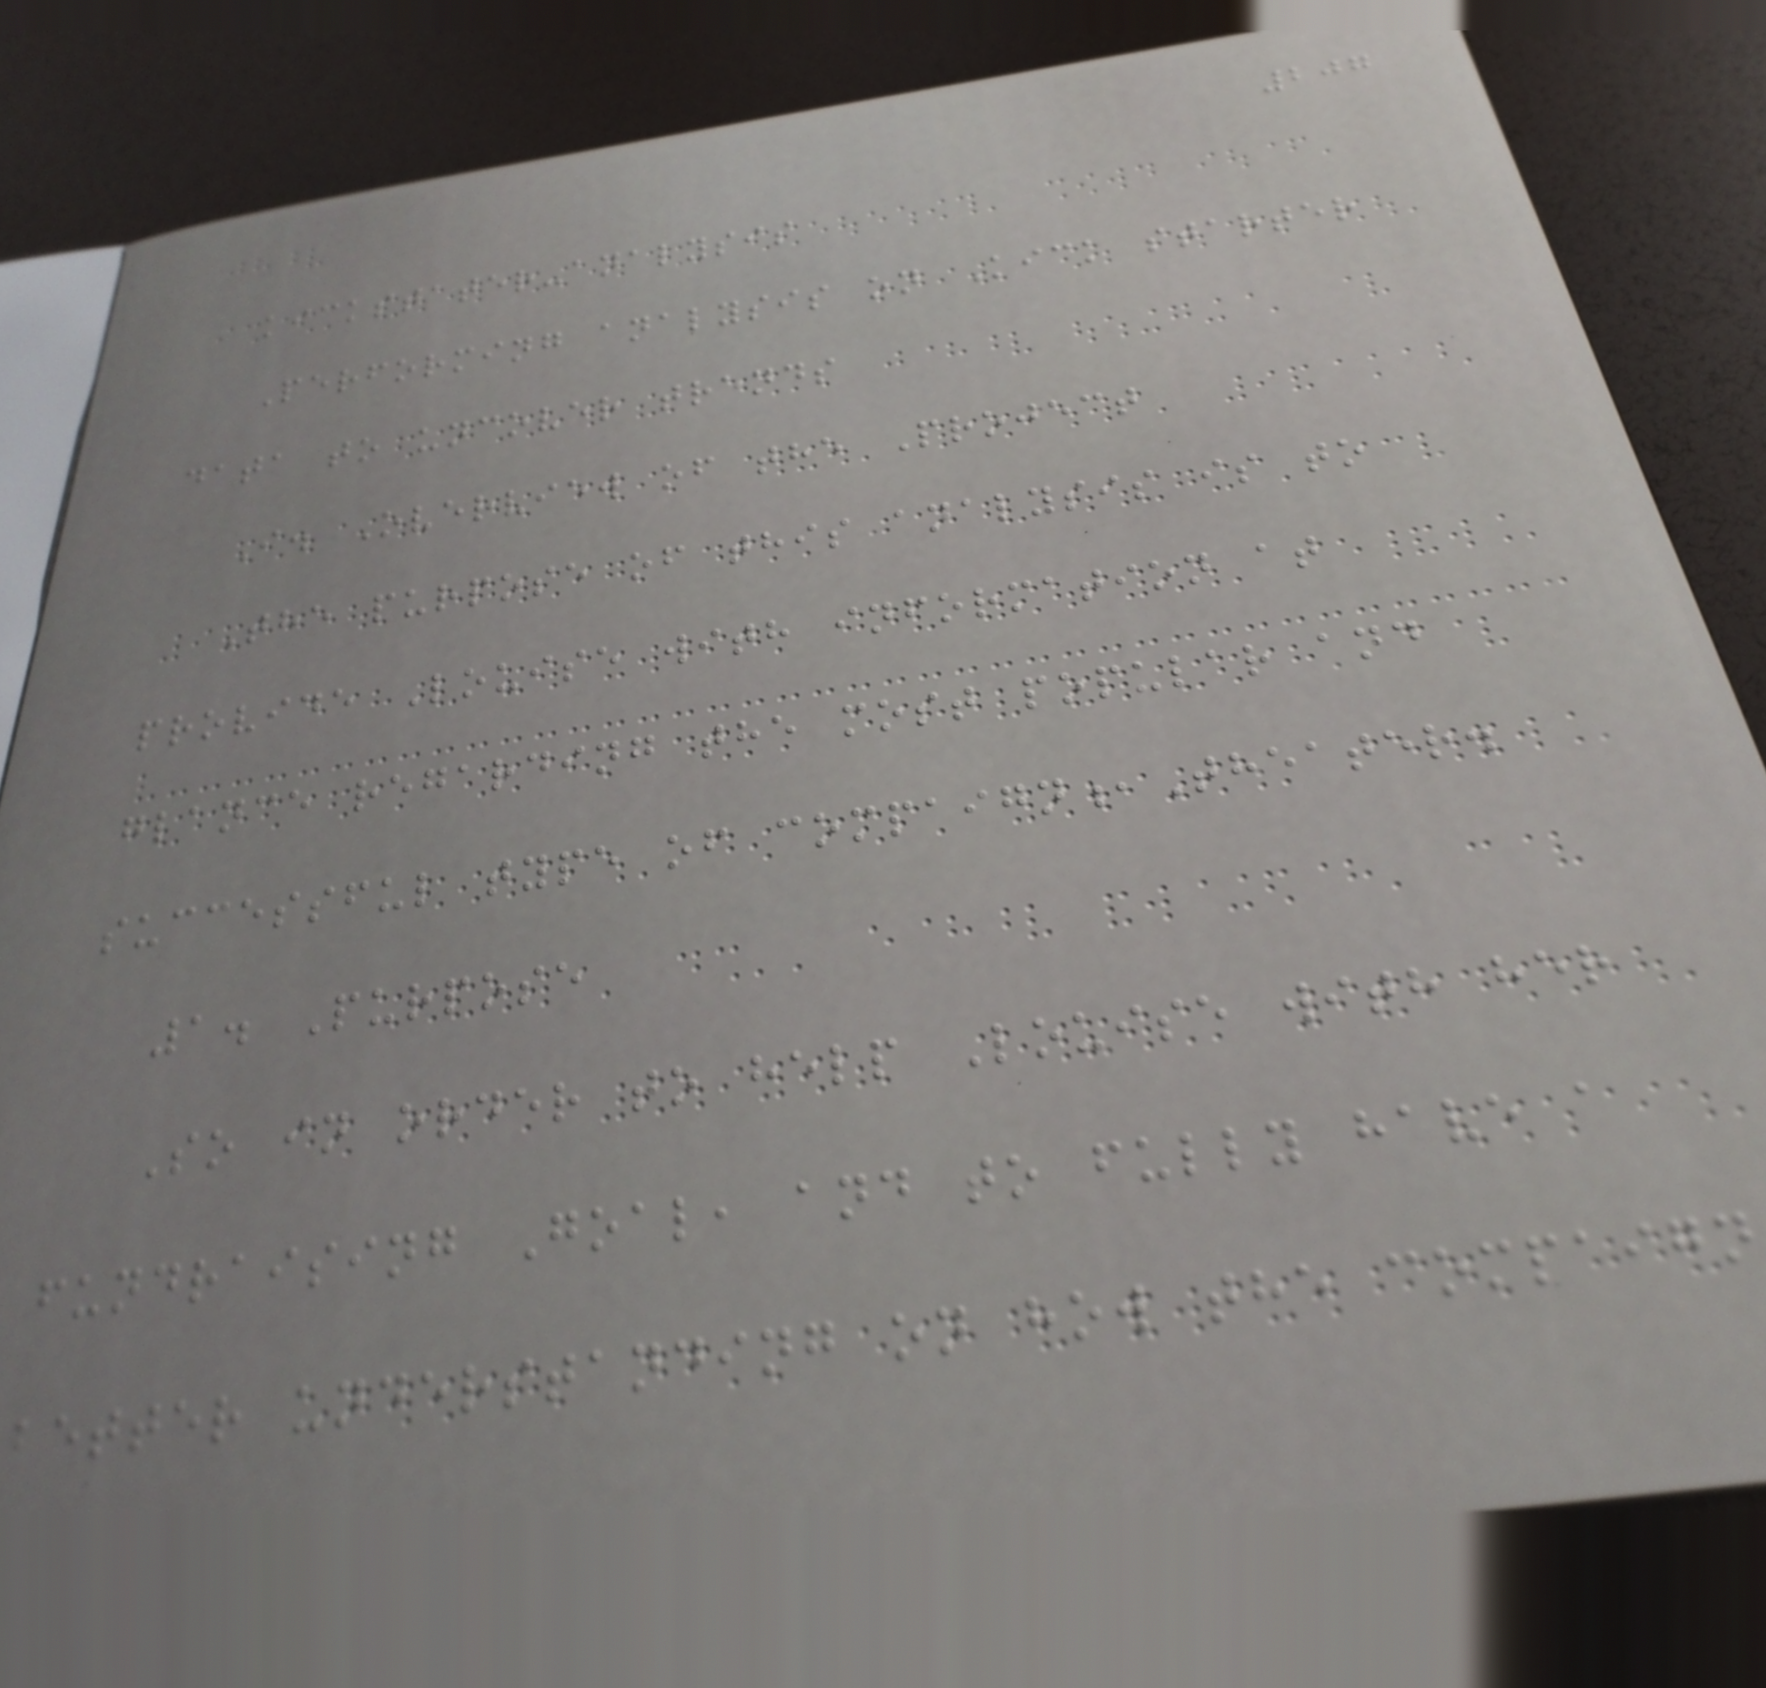207
kickstater-analysis
Performing analysis on Kick starter
data to uncover trends
I. Overview of the Project
The purpose of this analysis is to
provide Louise with information at
glance regarding the most popular and
successful type of compaign,Theater.
1. Purpose
So in order to help Louise with her
fundraising Goal, and to fully have a
better understanding on how the compaign
